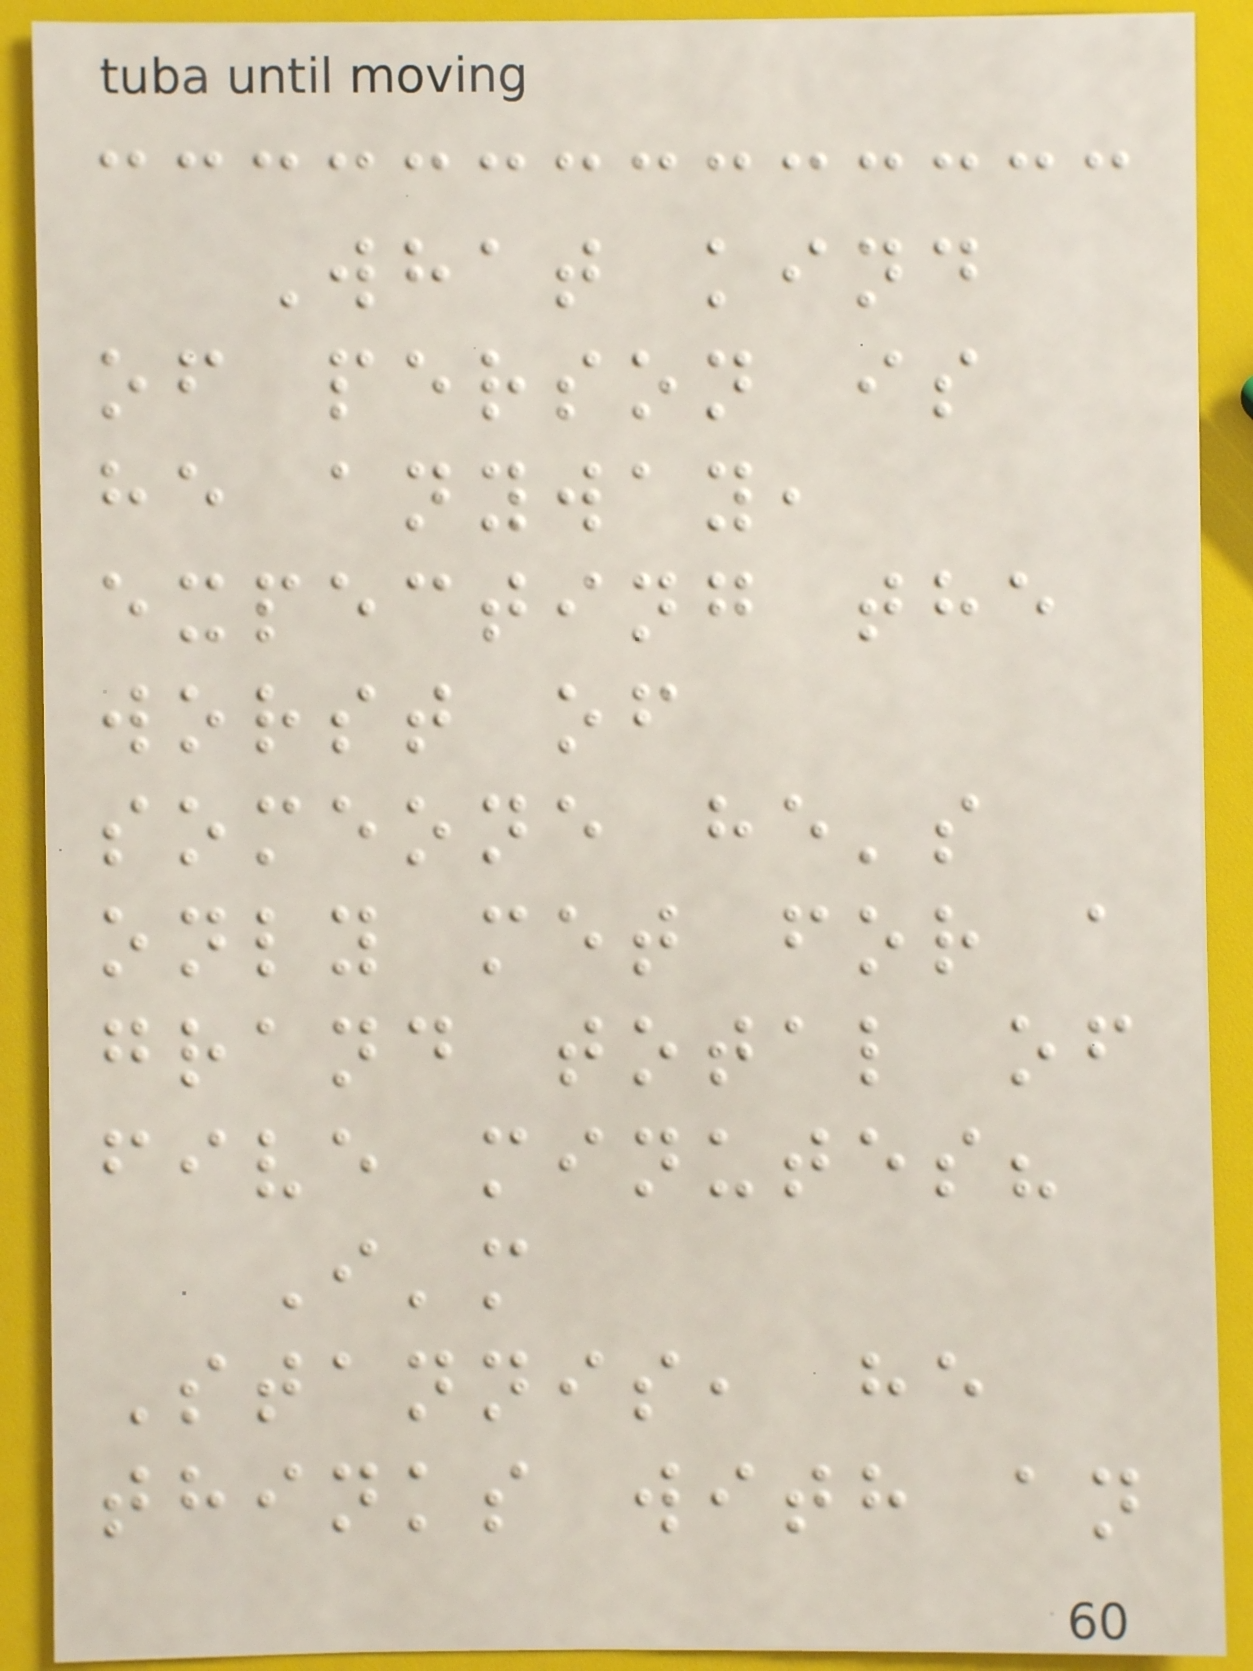What kind
of person is
he anyway,
expecting the
worst of
someone he's
only met for a
grand total of
five minutes?
I'm
Stannis, he
thinks with an
